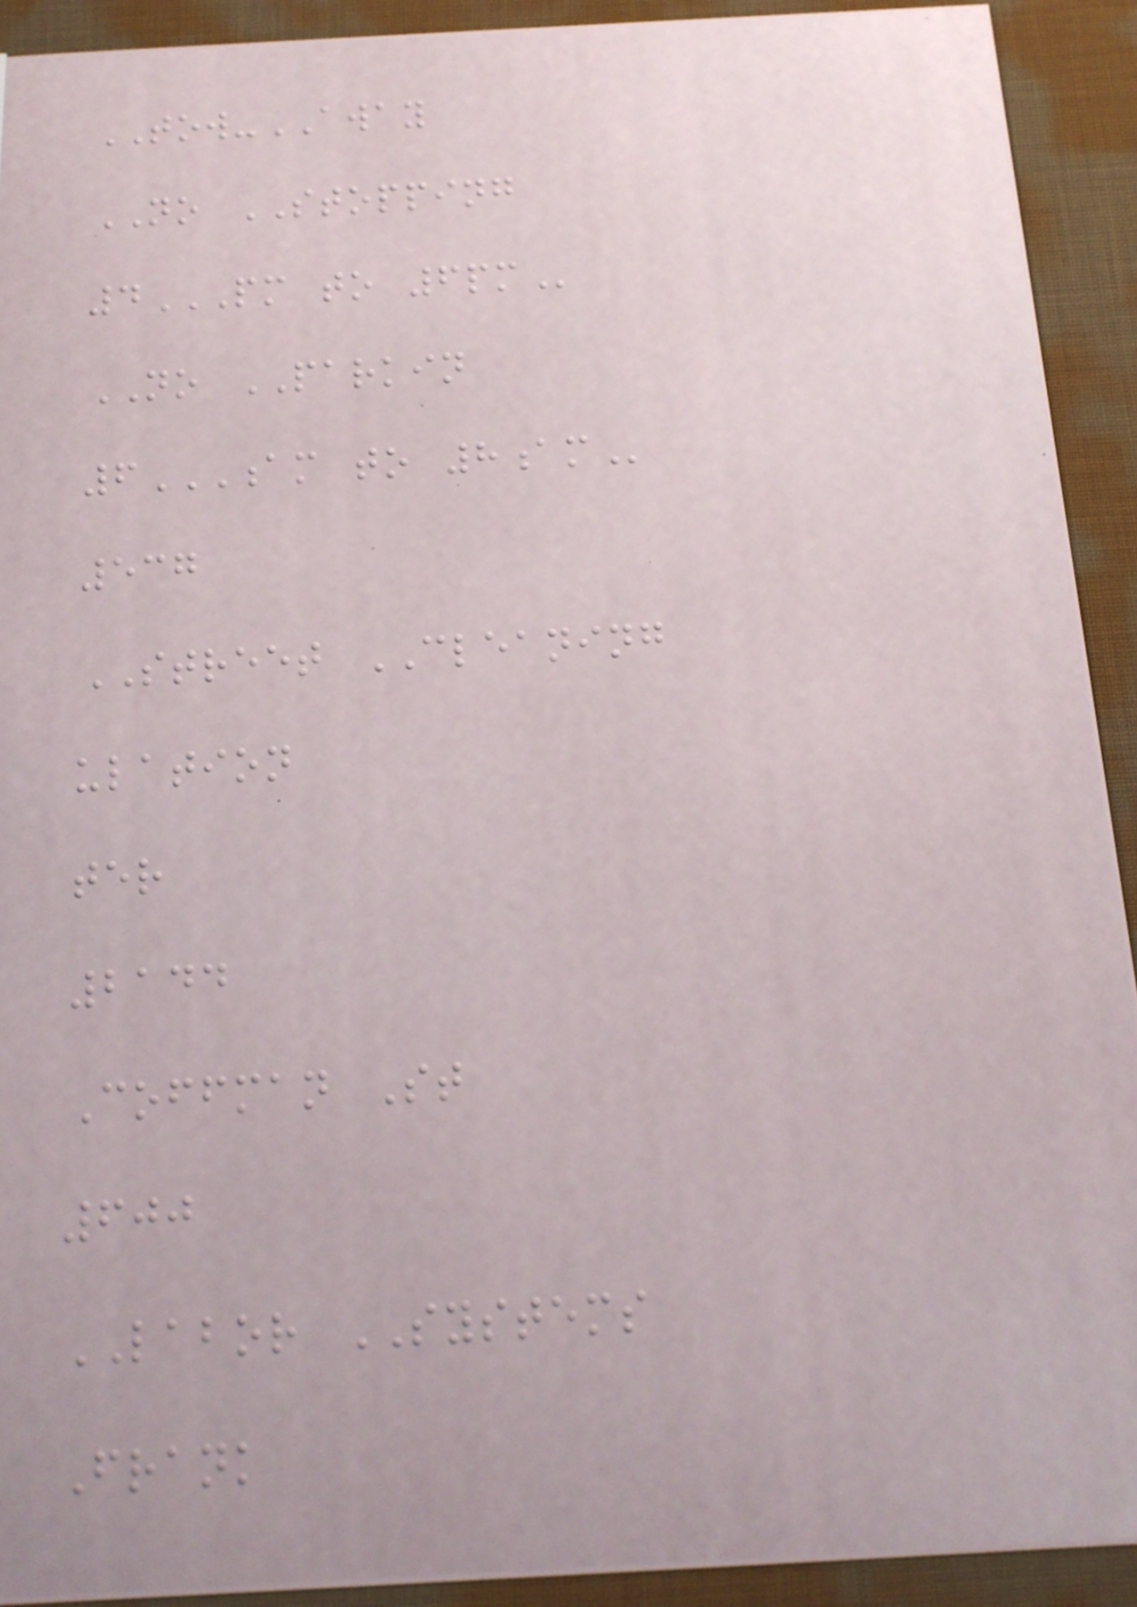TOW-AWAY
NO STOPPING
4PM TO 6PM
NO PARKIN
6AM TO 8AM
537
STREET CLEANING
ulation
ter
2144
Coffman St
600
LABOR SYSTEMS
Frank
